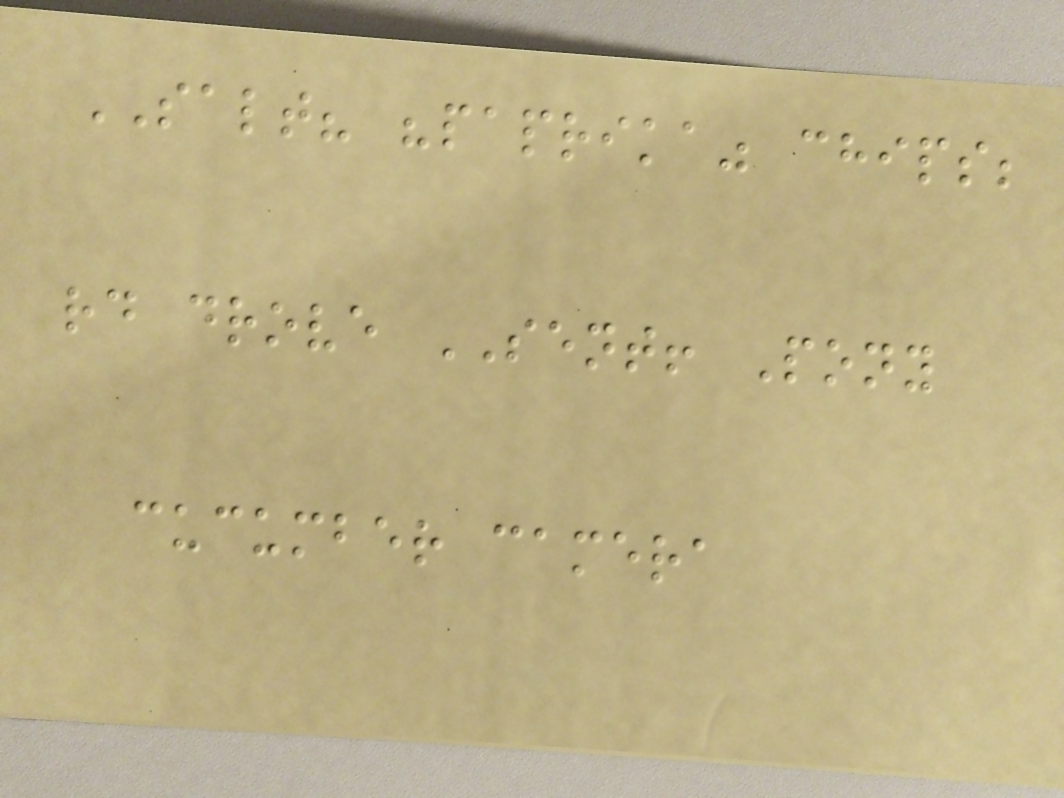SALT? "paprika" chips;
rd drove SENT! Pony
cucumber camera
